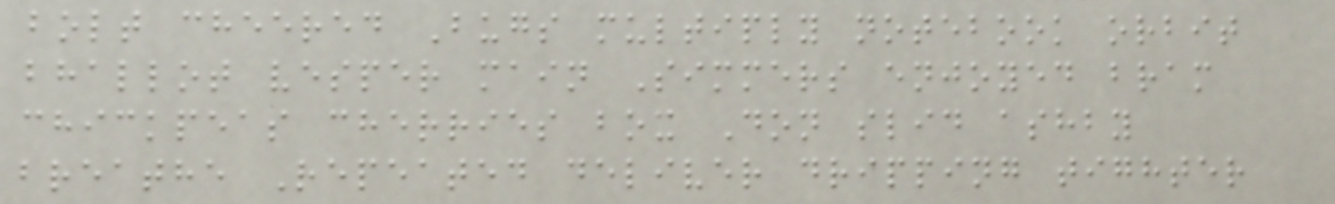bolt cheered Bugs multiply notebook orbit
bhallot vesper main Simmers enjoyed bram
chickpeas cherries box Don slid ashby
breathe Repeated deliver dripping tighter
